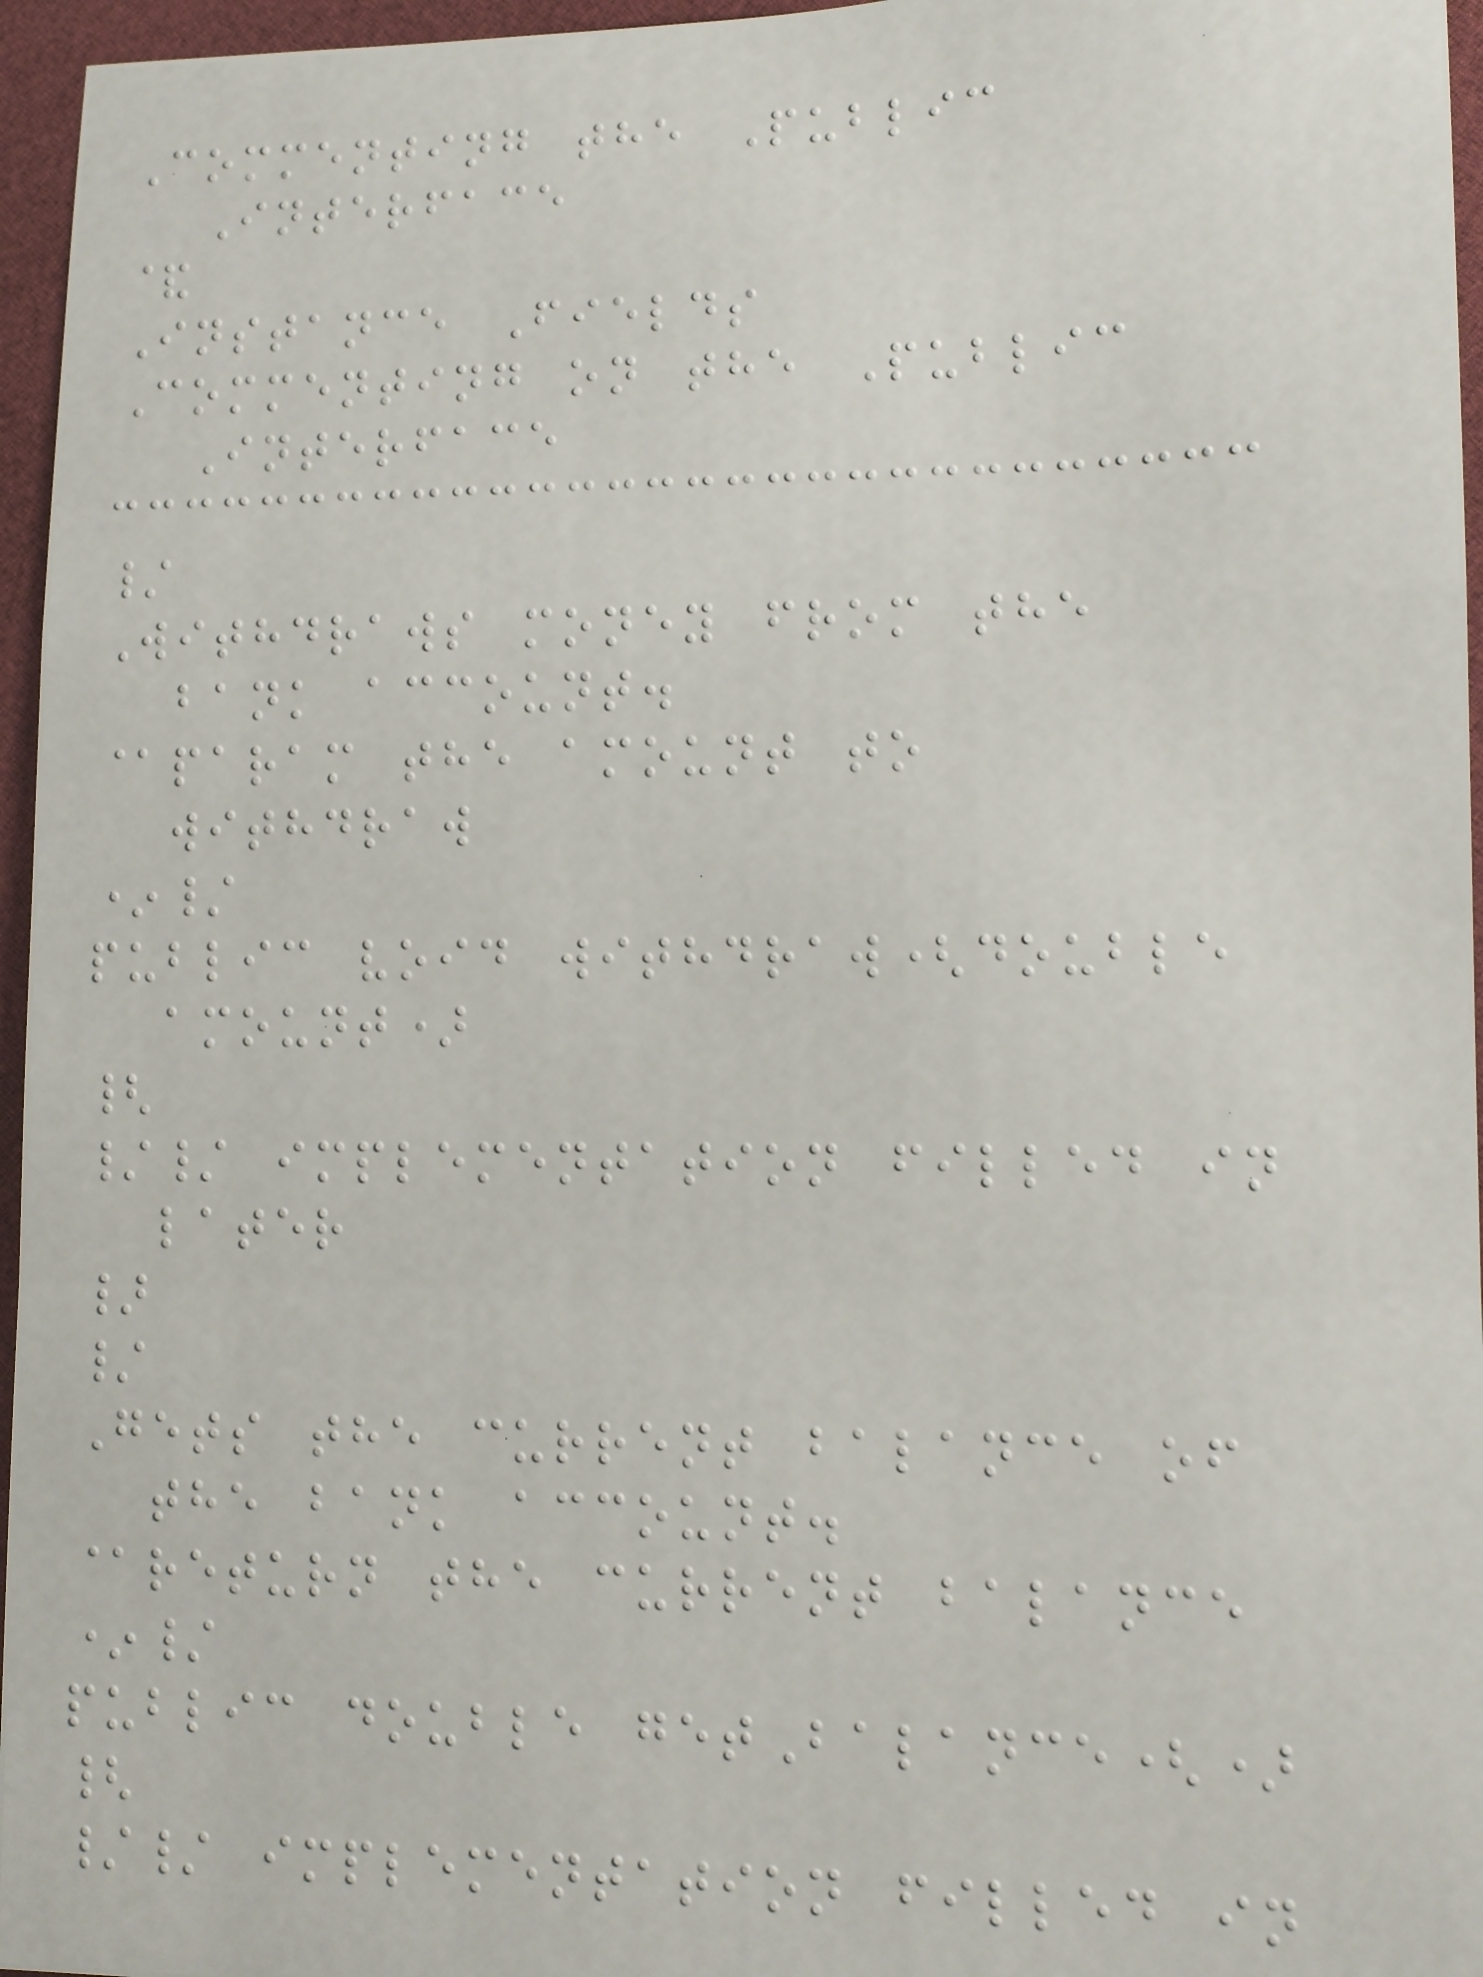Commenting the Public
Interface
&
Instance Fields
Commenting on the Public
Interface
/
Withdraws money from the
bank account.
@param the amount to
withdraw
*/
public void withdraw(double
amount)
{
// implementation filled in
later
}
/
Gets the current balance of
the bank account.
@return the current balance
*/
public double getBalance()
{
// implementation filled in
